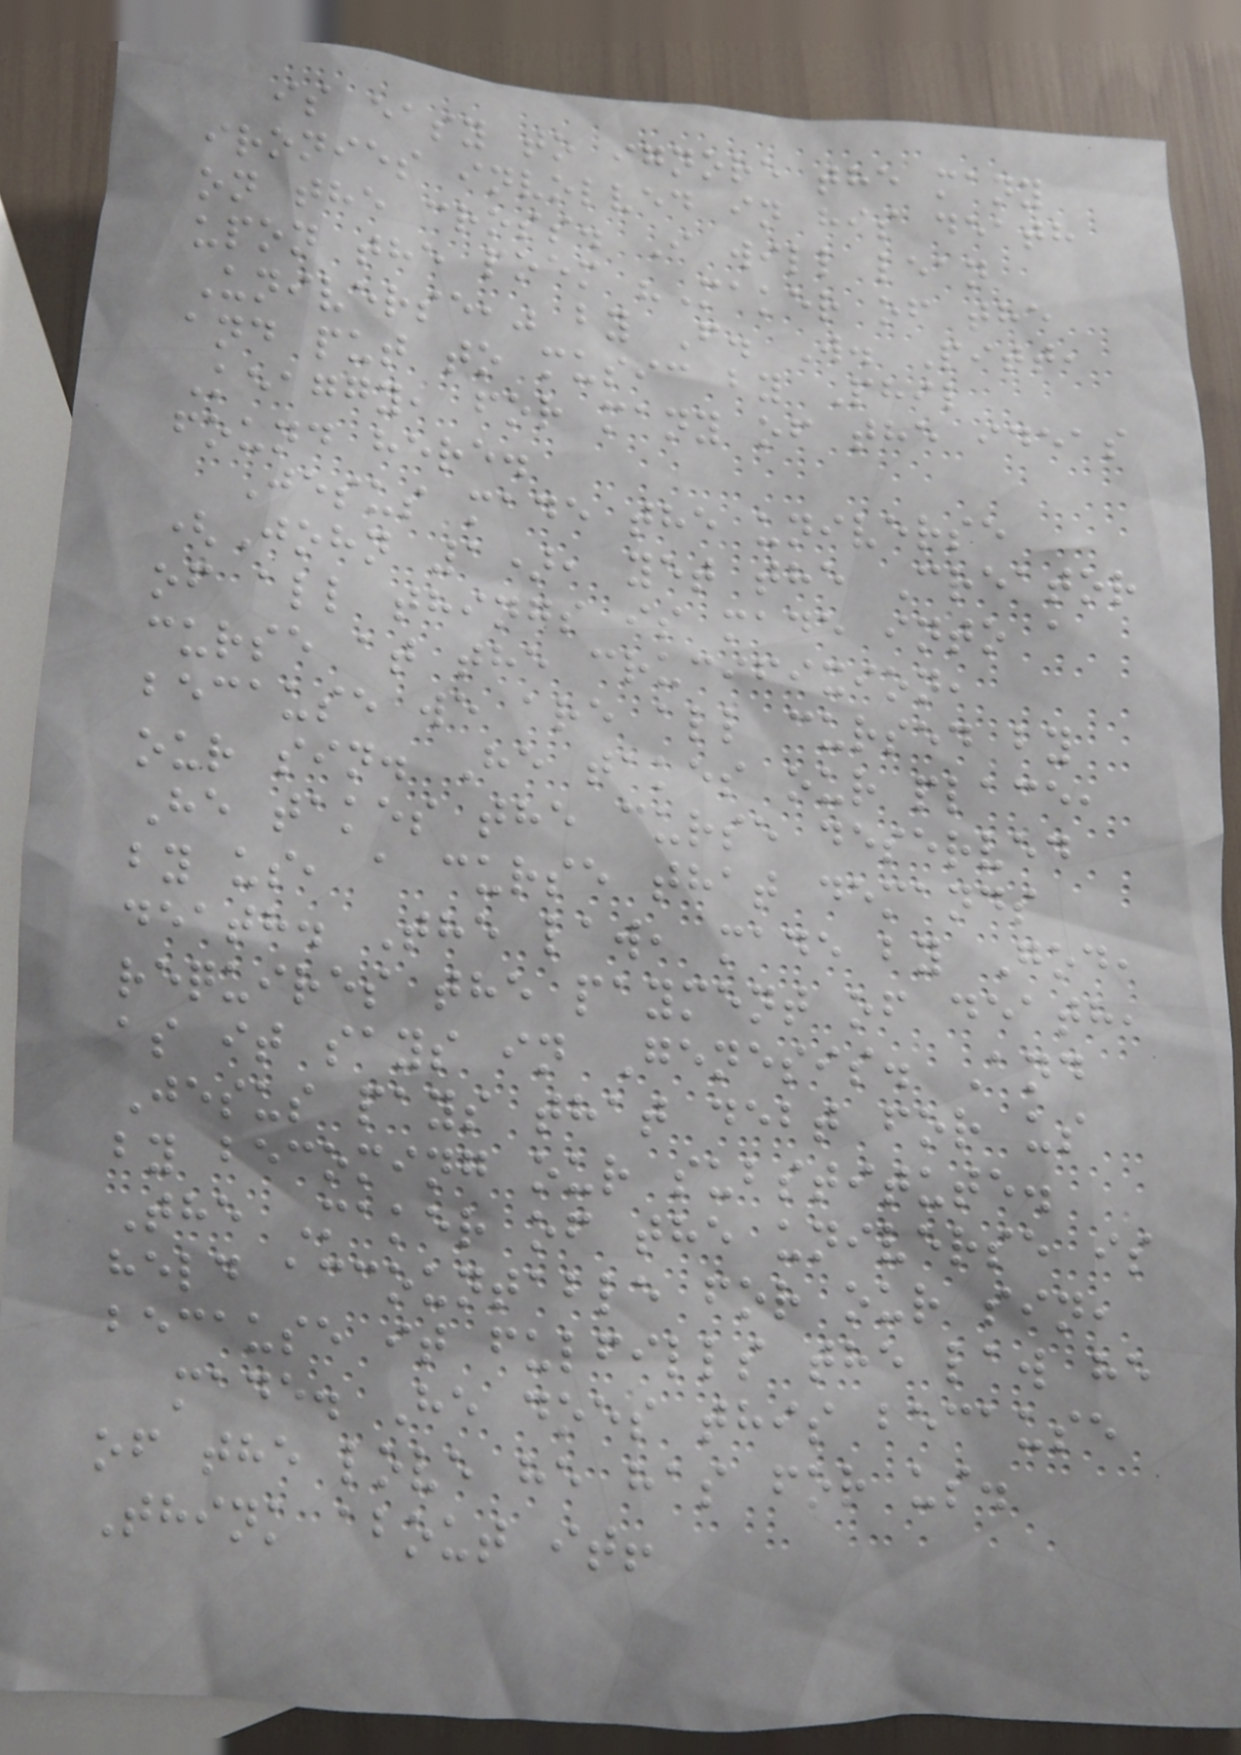is easy to ignore the many
ironies involved in his death
on the cross. I will lean
upon the poem "Maker of the
Universe," by F. W. Pitt,
and put to music by Phil
Keaggy, for many of the ideas
found here.
Jesus made the universe
(John 1), yet the Creator
of all things is made into a
curse at the crucifixion,
because we are all cursed by
our sin. He takes our place,
He takes the curse deserved
by us, a curse that demands
death. The law, made by God,
requires the payment of death,
as it says in Genesis. And
Jesus pays that debt for us
by becoming our substitute.
The Maker of the universe is
held accountable for our sin,
because it fulfills the law he
made. He does this because
of the love he has for us.
Think about it!
